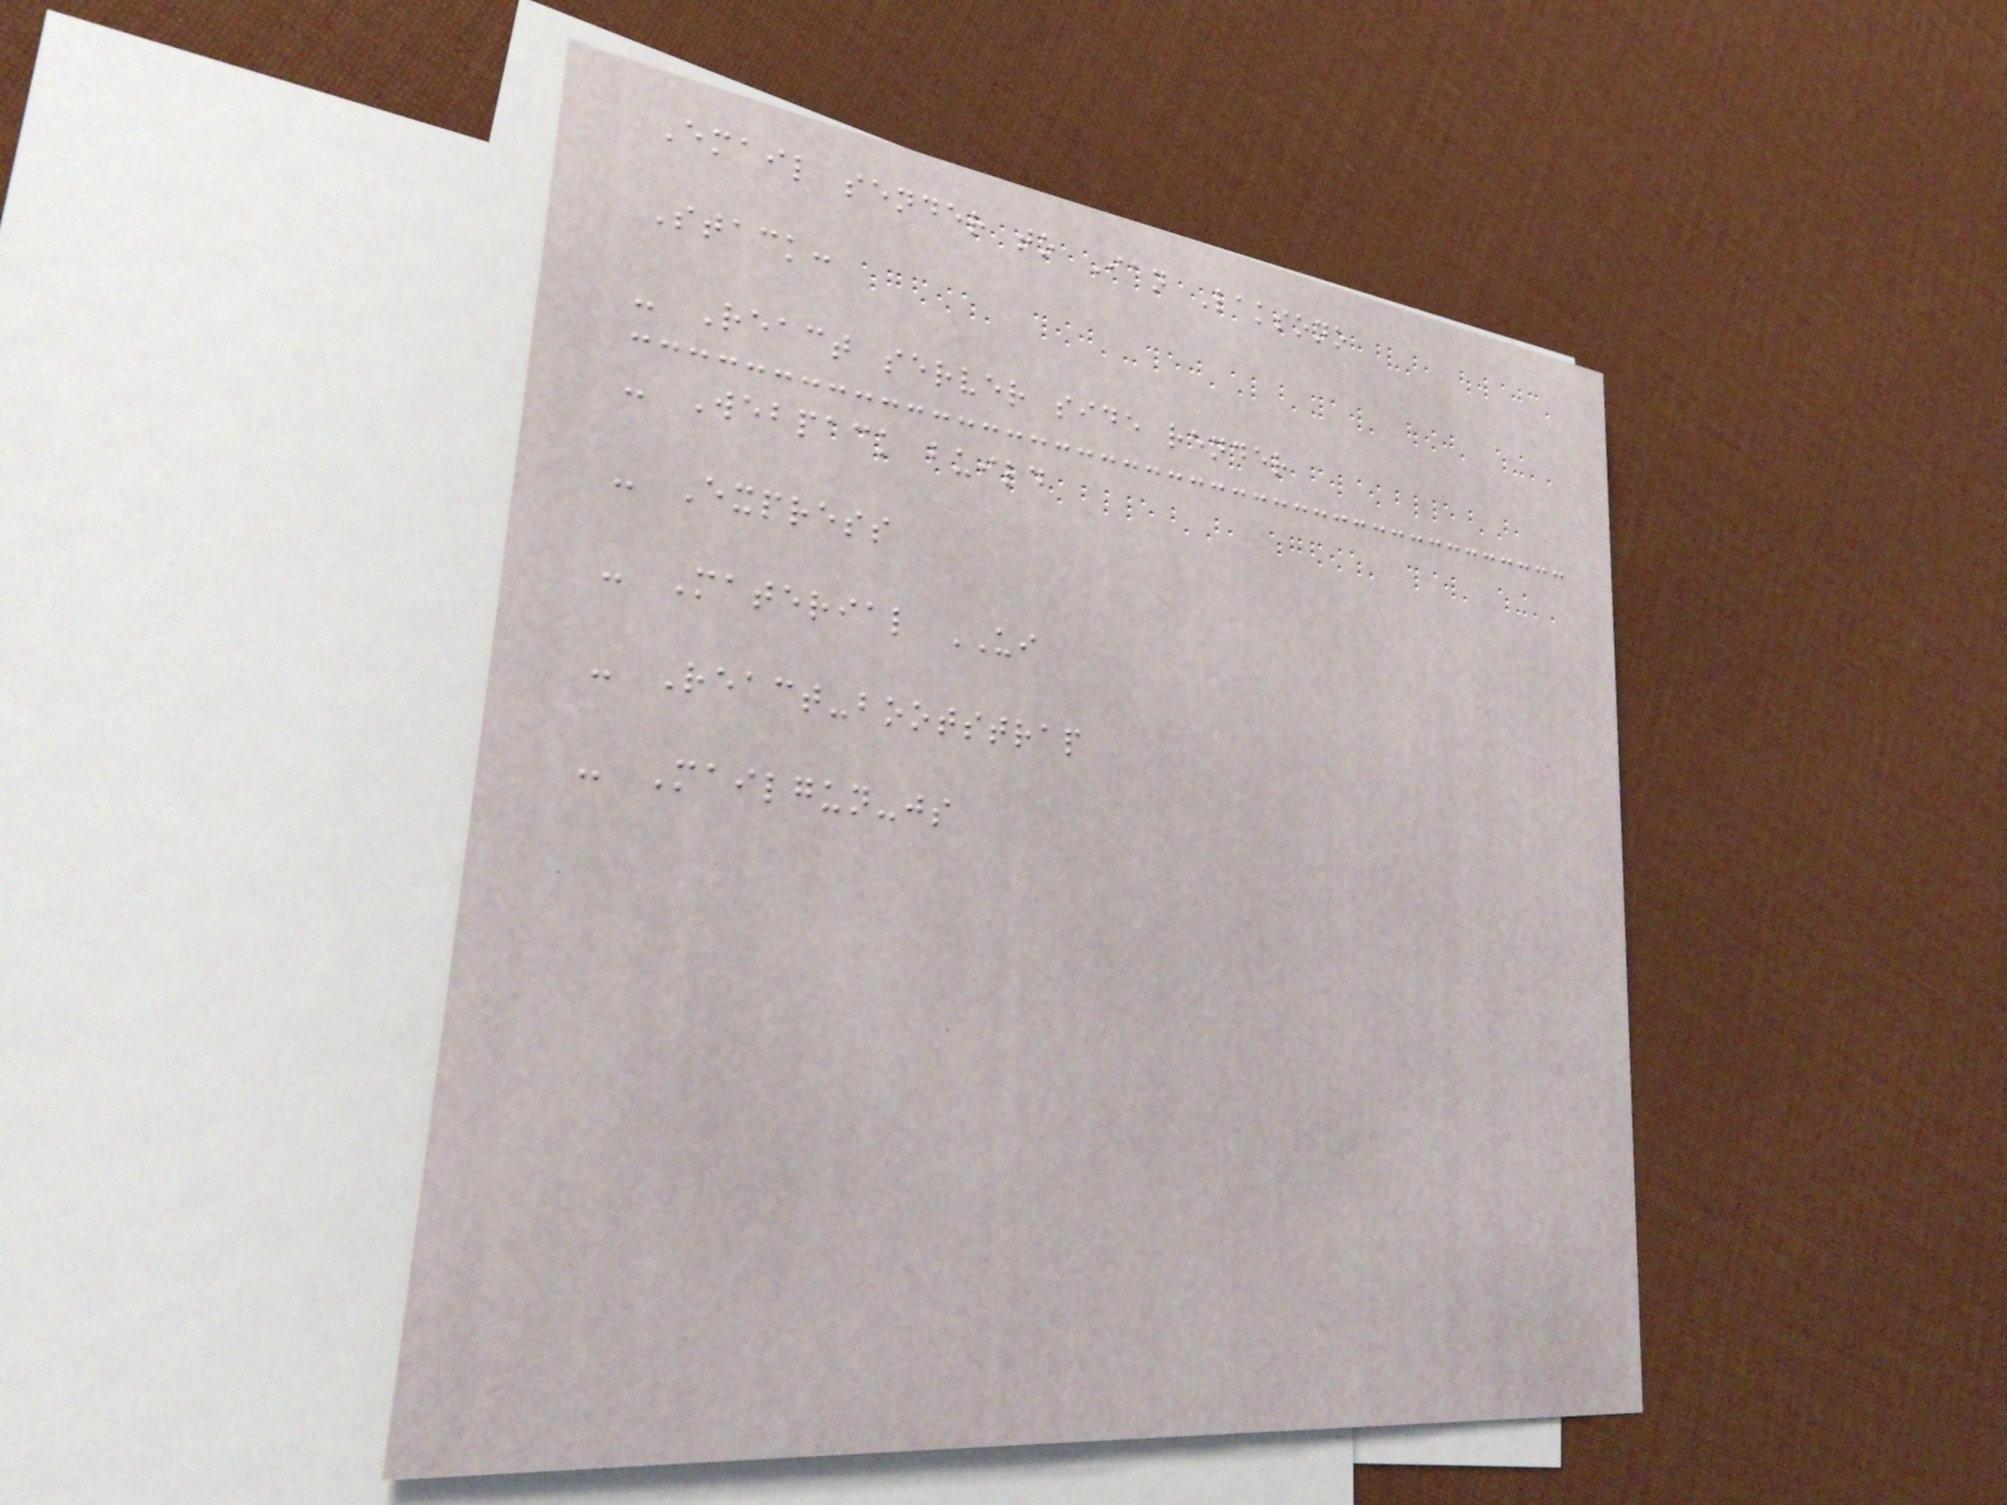Email sender to Ian Laksono
Stack:
- React server side render
- Webpack build
- Express
- Material UI
- React-bootstrap
- Mailgun-js
